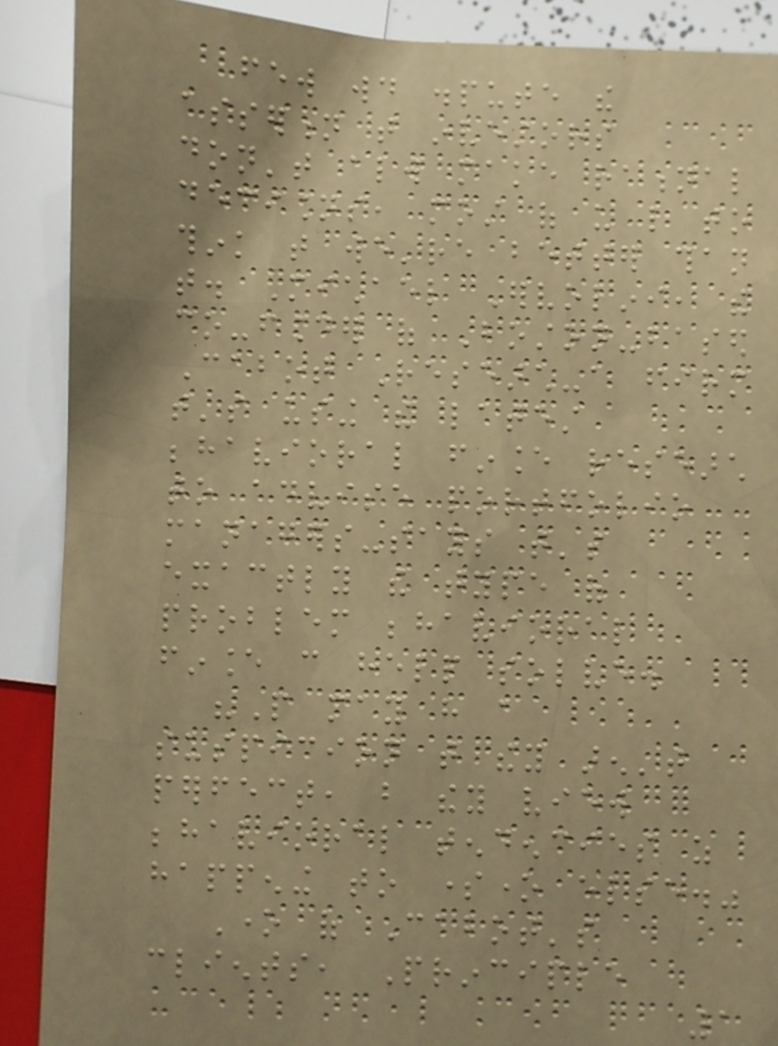few would dispute the
assertion that investors
don't always make rational
decisions, most of us like to
think that we're better than
that. Michael Ervolini, the
co-founder of Boston-based
Cabot Research-a firm
that's using the latest
behavioral finance research
to advise portfolio
managers-says that's
exactly the type of
problem behavioral
finance can help solve.
"People may have a
suspicion that they aren't
perfect, but they view
behavioral tendencies as
happening to someone else."
One of Cabot's
clients, Principle
1
